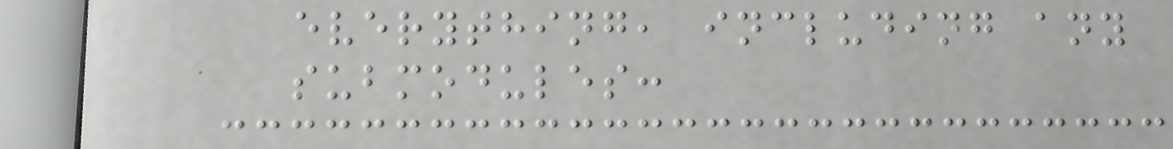everything, including any
submodules:
